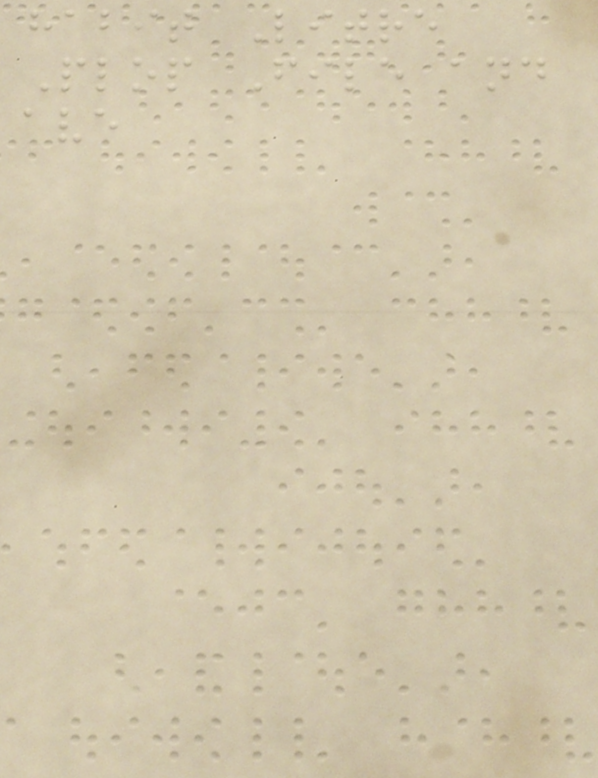habit Litre
Plop File and
ave
